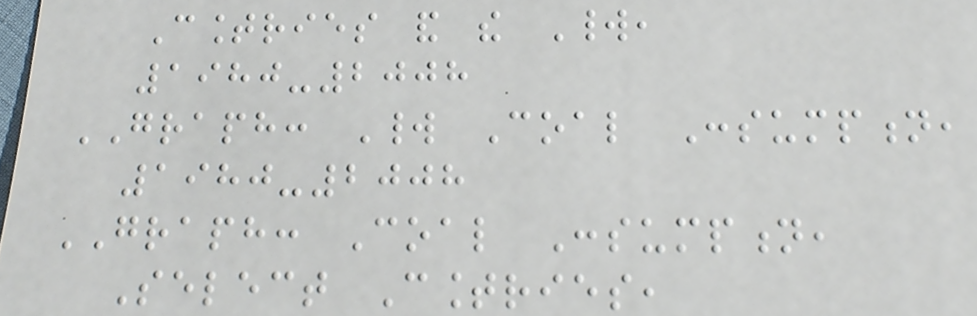Countries and the World,
1980-2008
GRAPH: World Coal Consumption,
1980-2008
GRAPH: Coal Consumption,
Select Countries,
